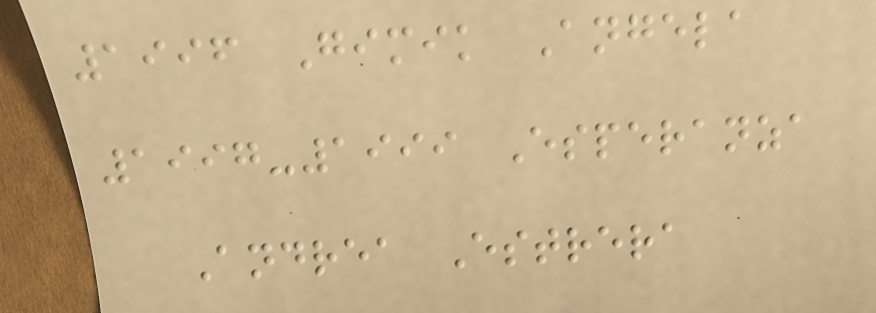1996 Gimik Angela
1997-1999 Esperanza
Andrea Estrera
